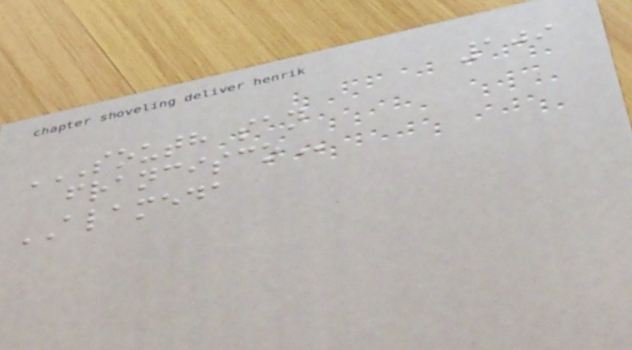109
SOUTH SAN
FRANCISCO
ALAMEDA
